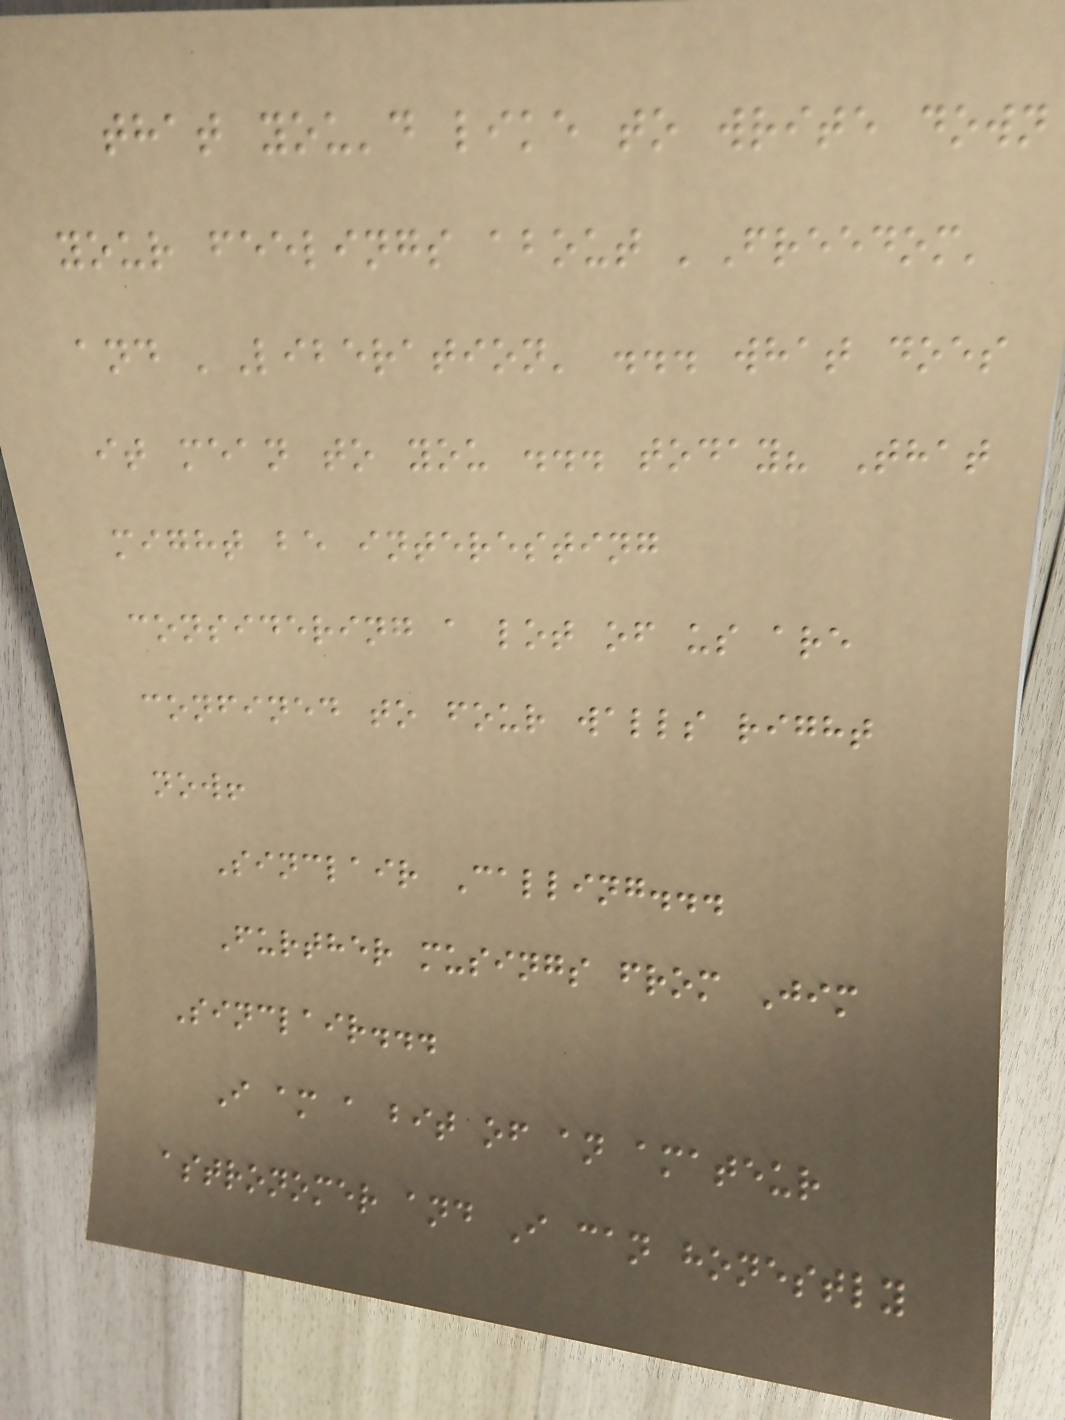that you'd like to write down
your feelings about 'Freedom'
and 'Liberation' ... what does
it mean to you ... today? That
might be interesting
considering a lot of us are
confined to four walls right
now!
Sinclair Calling...
Further musings from Jim
Sinclair...
I am a bit of an amateur
astronomer and I can honestly
